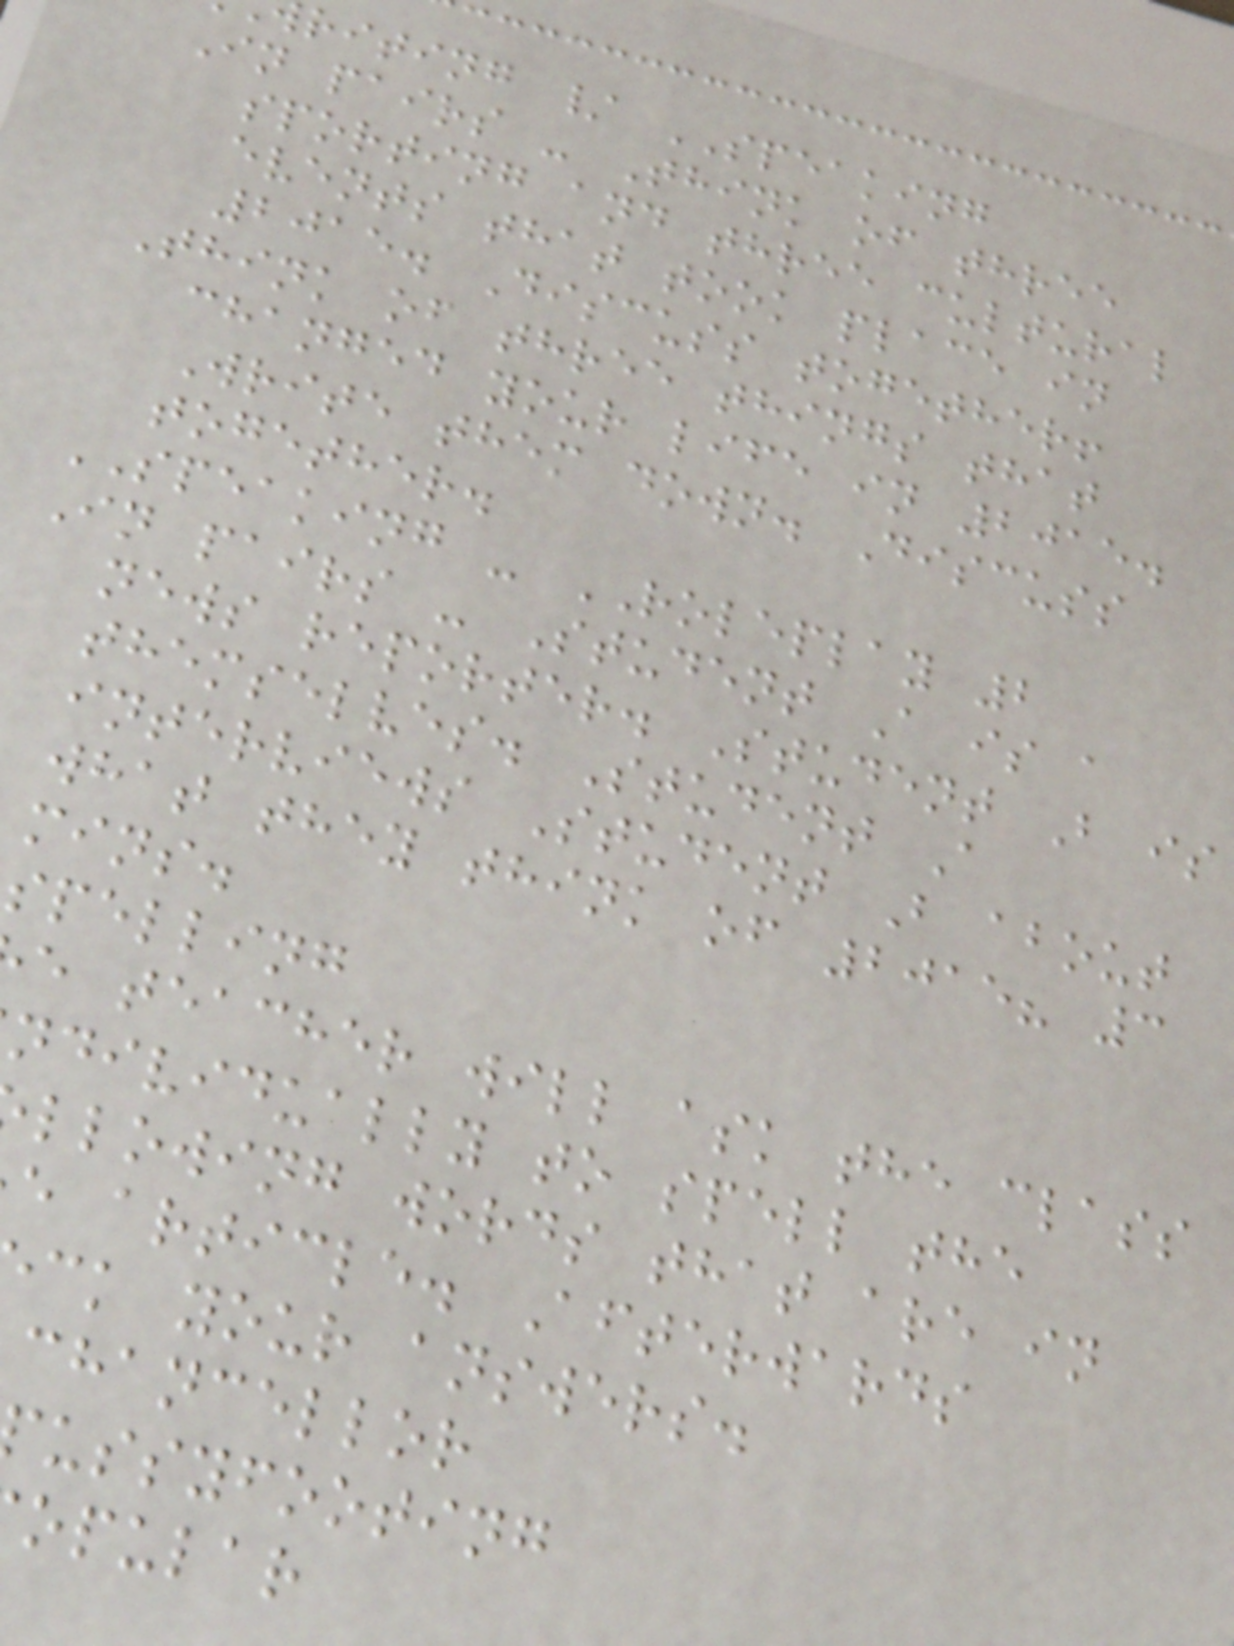riting / SPEAKING
In pairs - Think of three
sporting and three cultural
events that took place in
2015. Discuss together!
Think of three things that
changed your life in 2015.
Write them down. Discuss
together.
SPEAKING - ROLEPLAY 2
In pairs - Student A is a
news reporter. Student B is
themselves. Student A
interviews Student B about
what they think of 2015? 3
mins.
spelling
e teacher will ask the class
ndividually to spell the
llowing words that are in
e article. Afterwards
ck your answers.
chancellor
ussyfooting
opular
